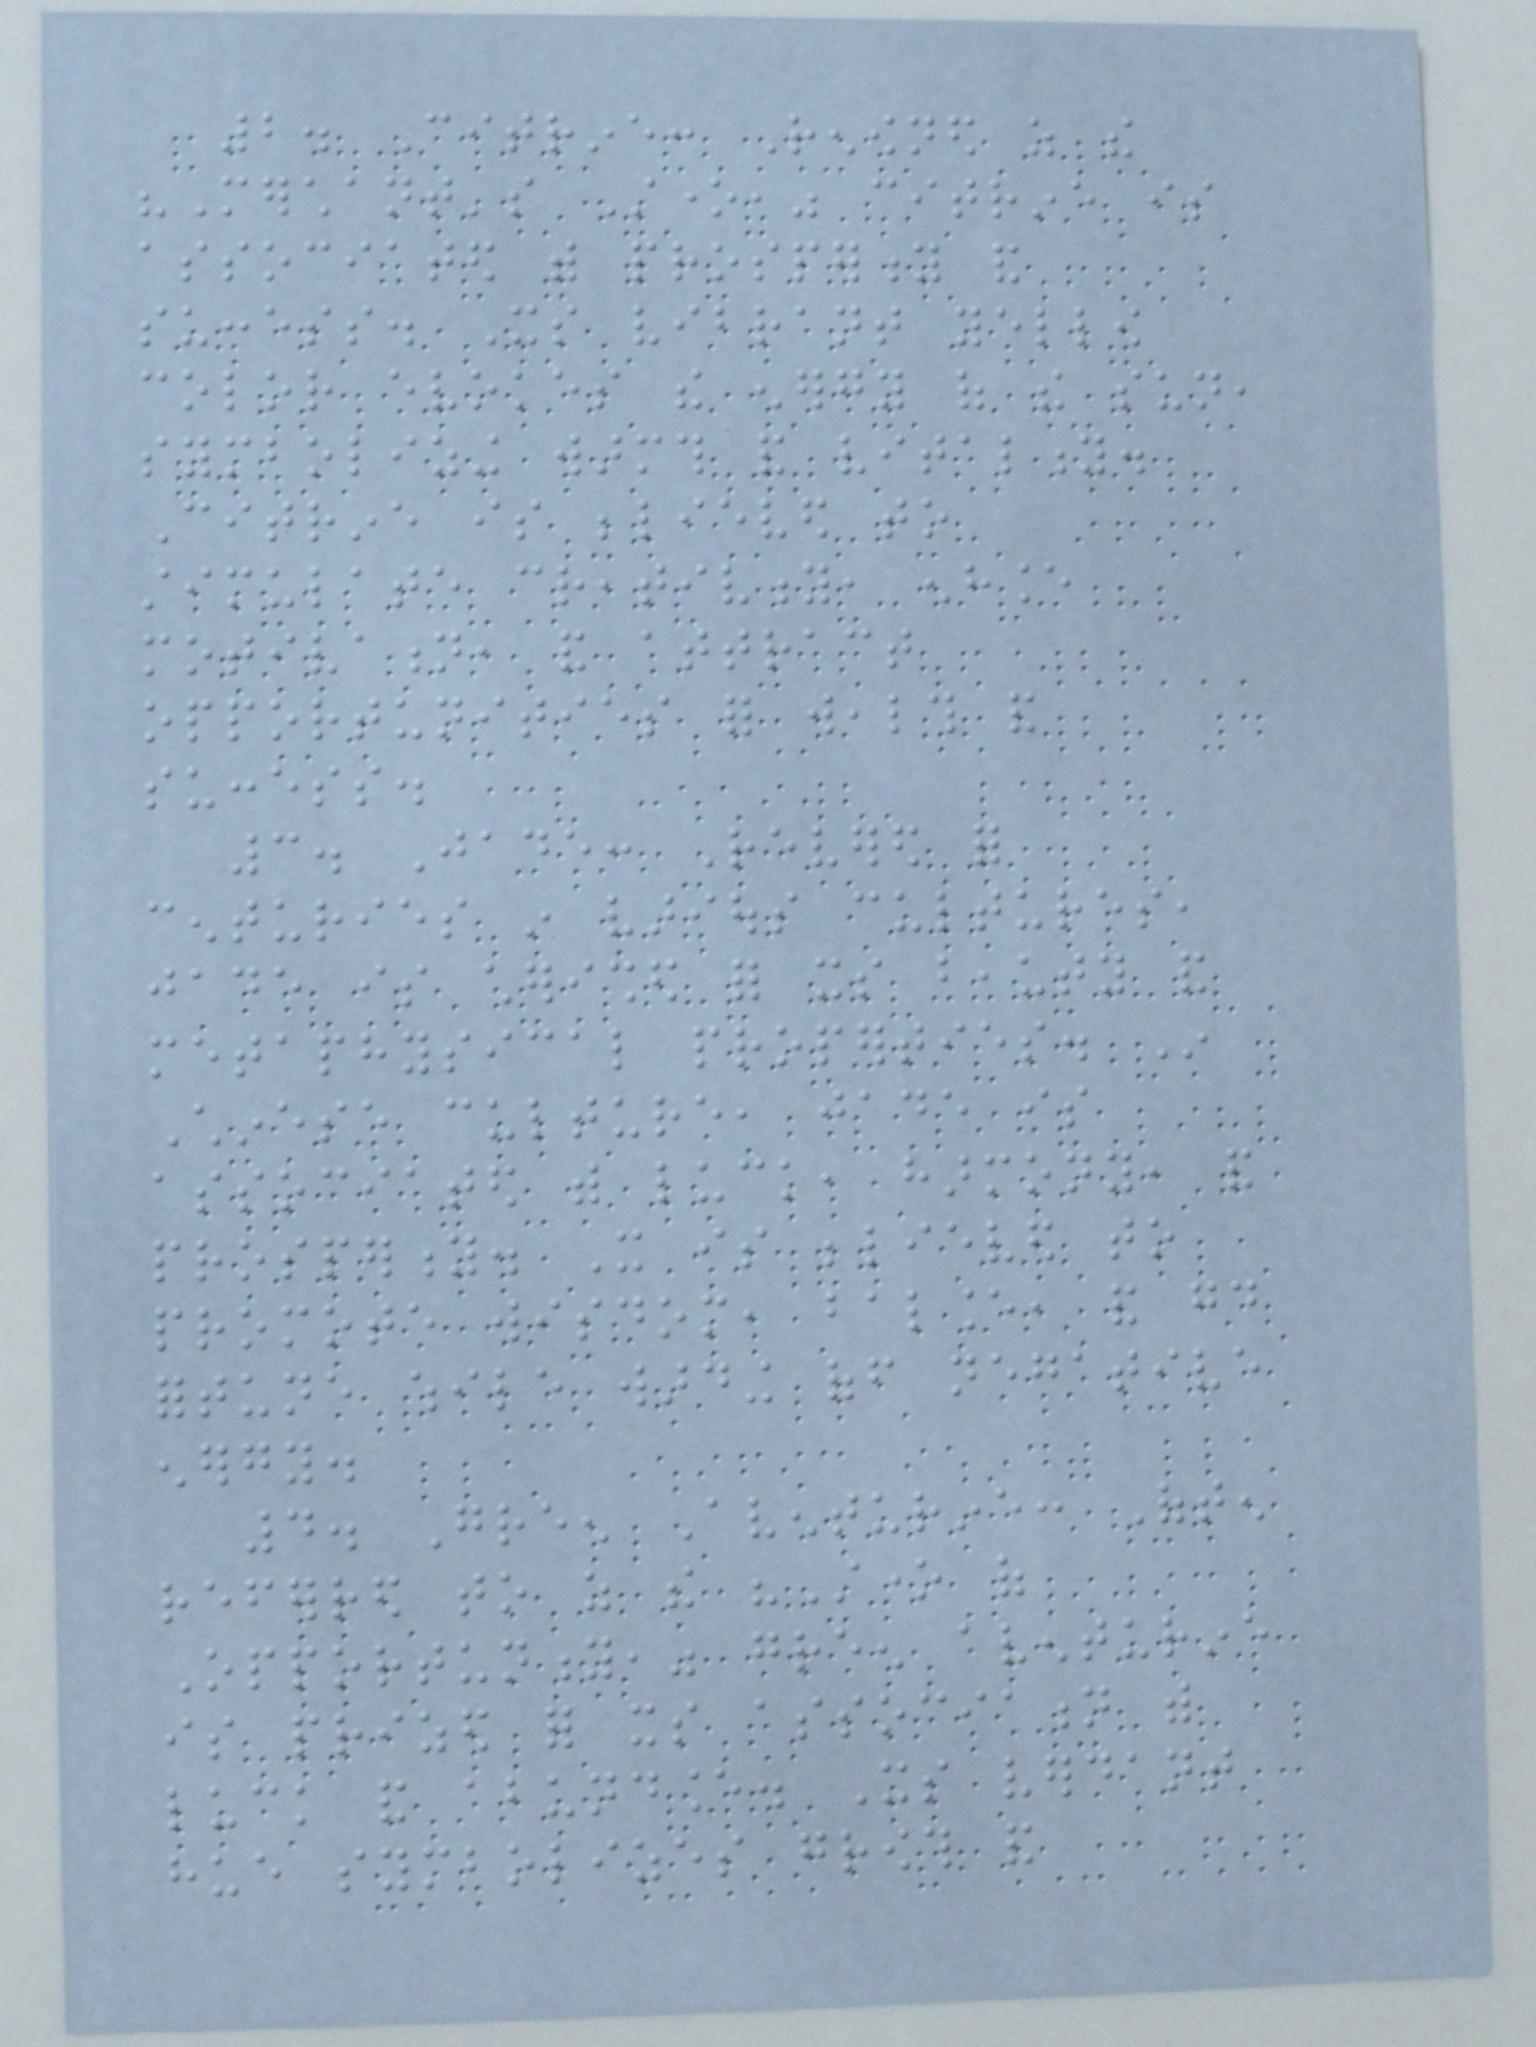2. Citrine: Renowned as the
"Merchant's Stone," citrine is
associated with prosperity and
success. Its vibrant yellow
color evokes the energy of the sun,
symbolizing warmth and vitality.
Citrine is believed to
stimulate creativity, enhance
motivation, and attract
opportunities for wealth and
success.
3. Jade: Revered for
centuries in various cultures,
jade is cherished for its beauty and
metaphysical properties. In
Chinese culture, jade is
associated with luck, harmony, and
prosperity. It is believed to
promote wisdom, balance, and good
fortune while warding off negative
energy.
4. Green Aventurine: Often
referred to as the "Stone of
Opportunity," green aventurine
is prized for its association with
luck and abundance. Its verdant
hue symbolizes growth and
